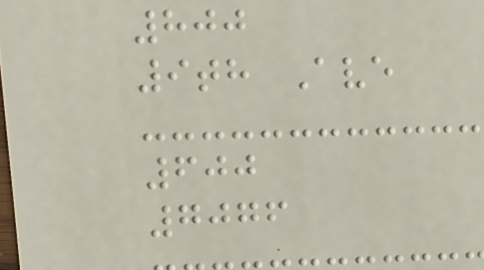800
9th Ave
600
7076
